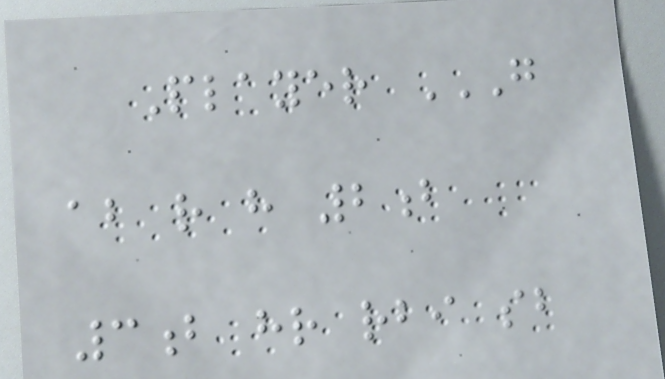Player G
AB R H 2B
3B HR RBI SB
